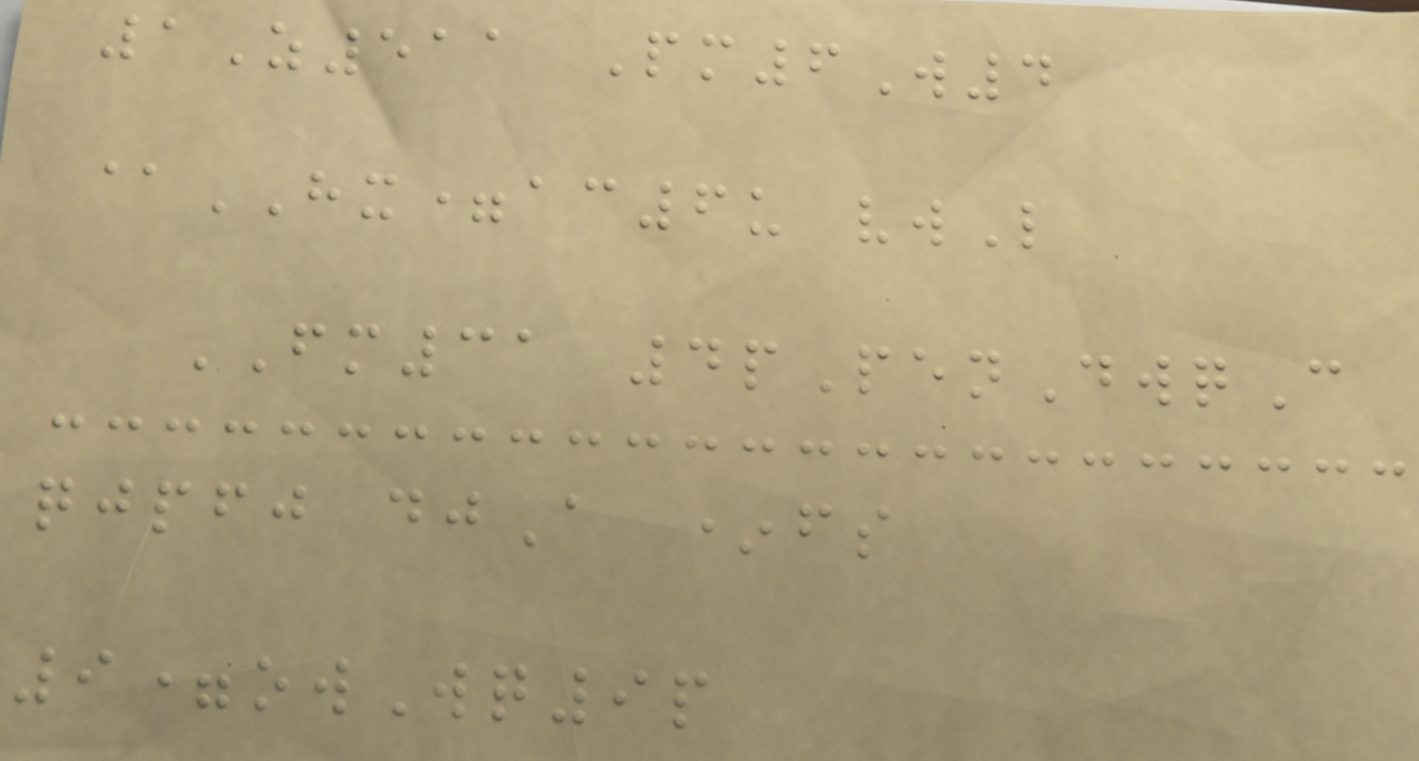1Z511 Pm6W4
@HX=ac6u vwL
FM31 4pPenDwqC
qjpfj djA *fs
9=owWq9p
